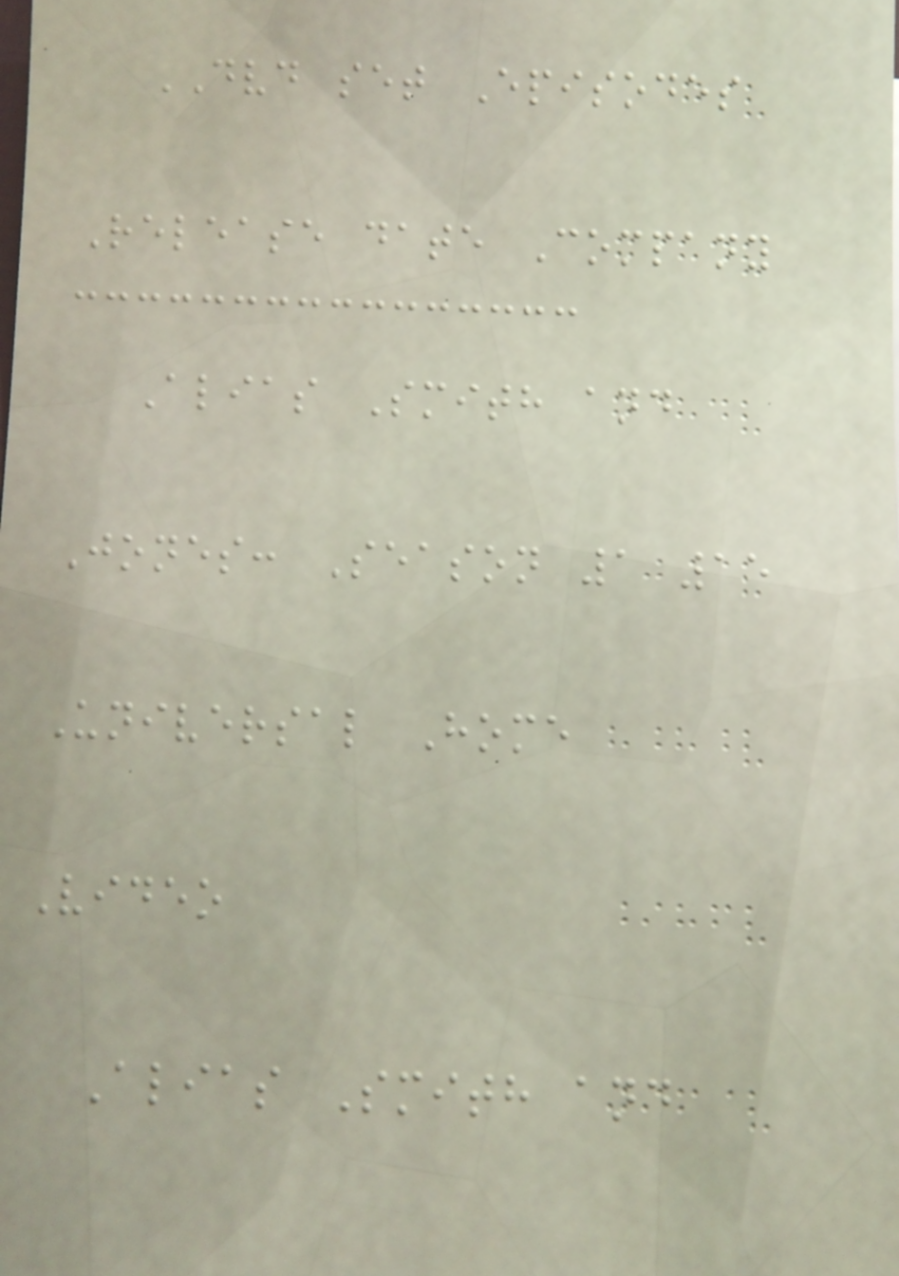DVD set Episodes
Release date Company
Alias Smith and
Jones: Season 1 15
Universal Home
Video
Alias Smith and
